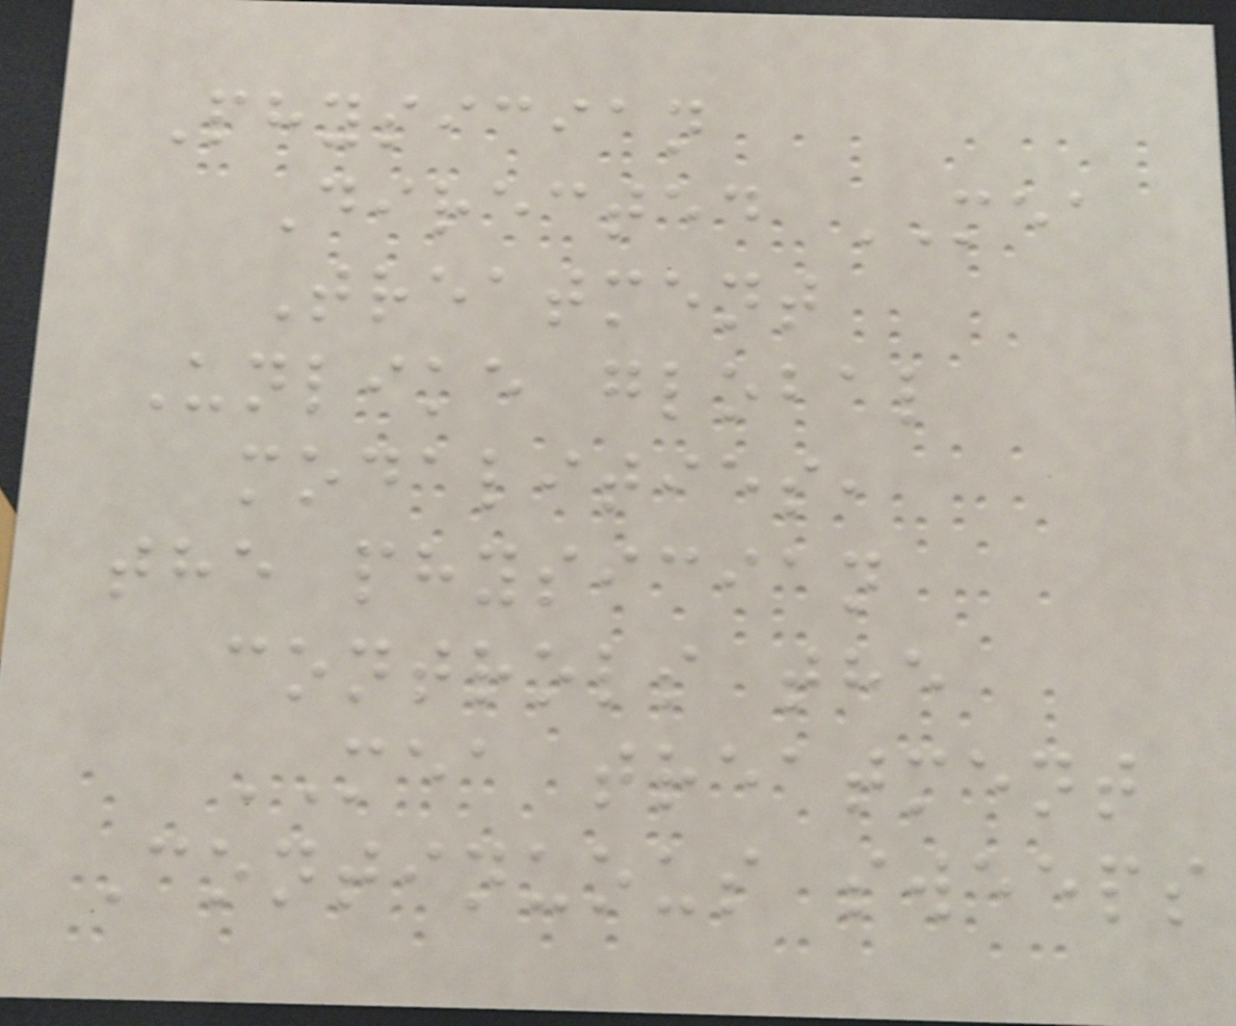Physician
Directed MEA
Treatment
Unlike global
modalities,
the physician
controls the
MEA treatment
Continuous sweeps
